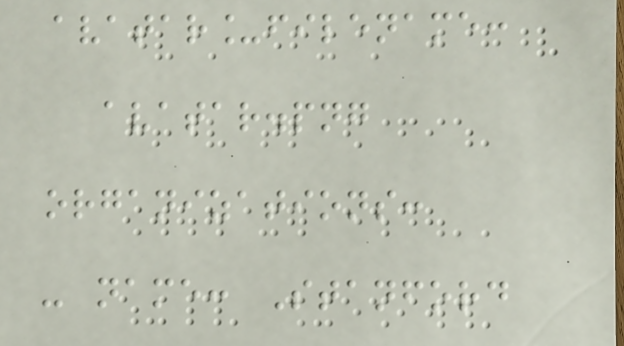avatar_filename:
avatar.png
organizations:
- name: Stanford
